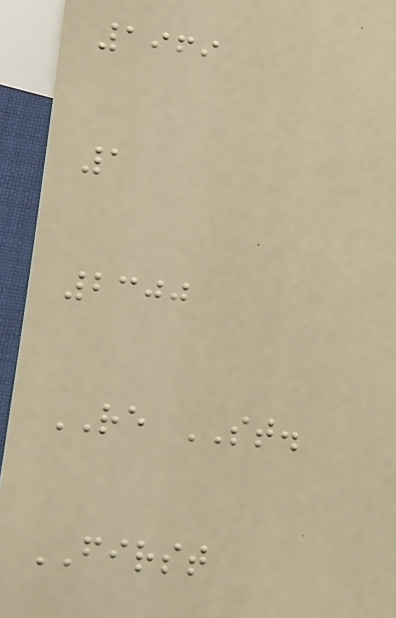1969
1
2300
RE ST.
FIRST
